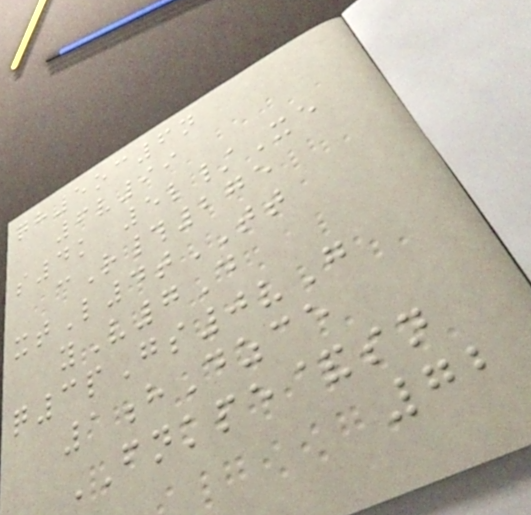qh5oc6n
6v99
s4k 5l/Xe
cR#275
xtL4tTT
yV7D
q3pGs0vG
1hDzce
FNKPE&sn
72
